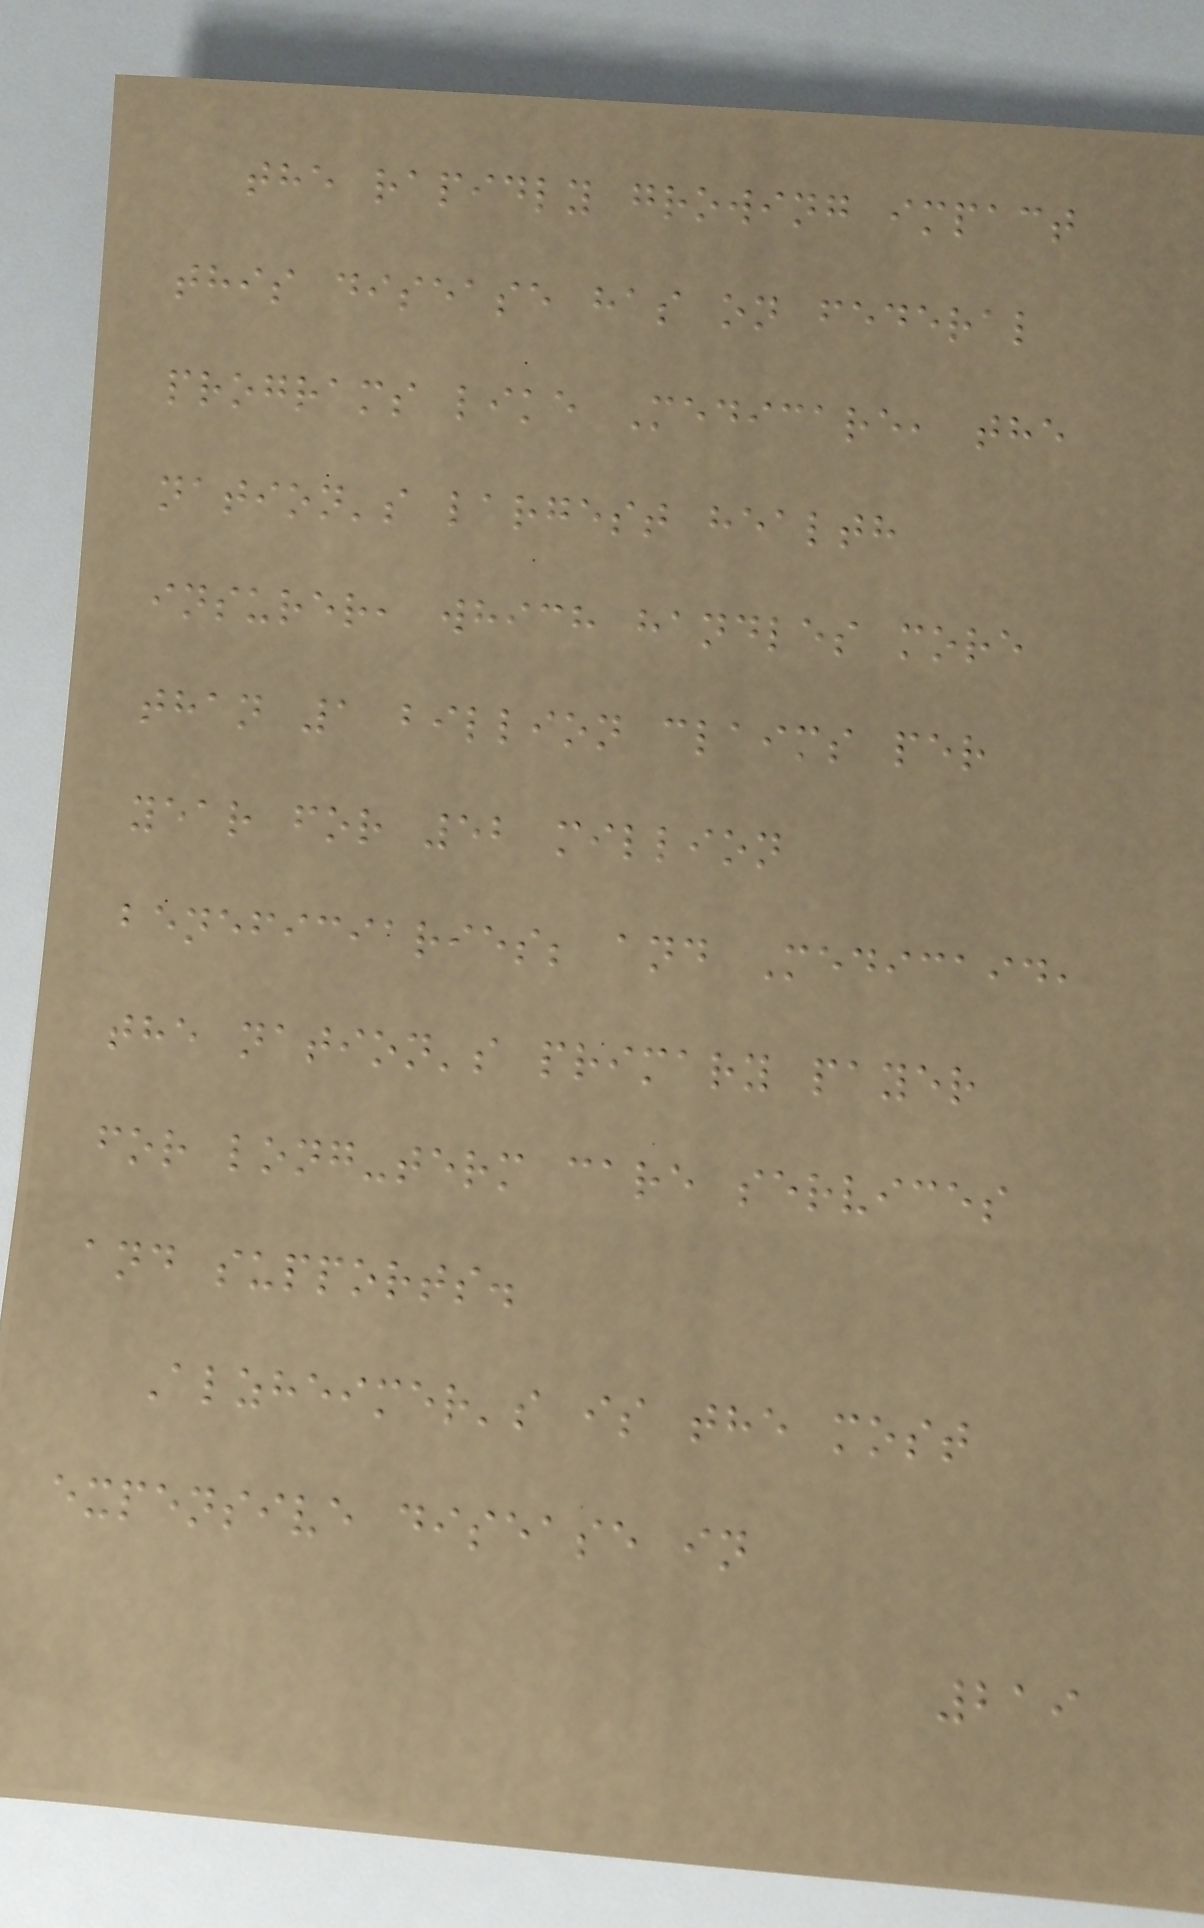the rapidly growing impact
this disease has on federal
programs like Medicare, the
nation's largest health
insurer, which handles more
than 1 billion claims per
year for 52 million
beneficiaries; and Medicaid,
the nation's primary payer
for long-term care services
and supports.
Alzheimer's is the most
expensive disease in
219
